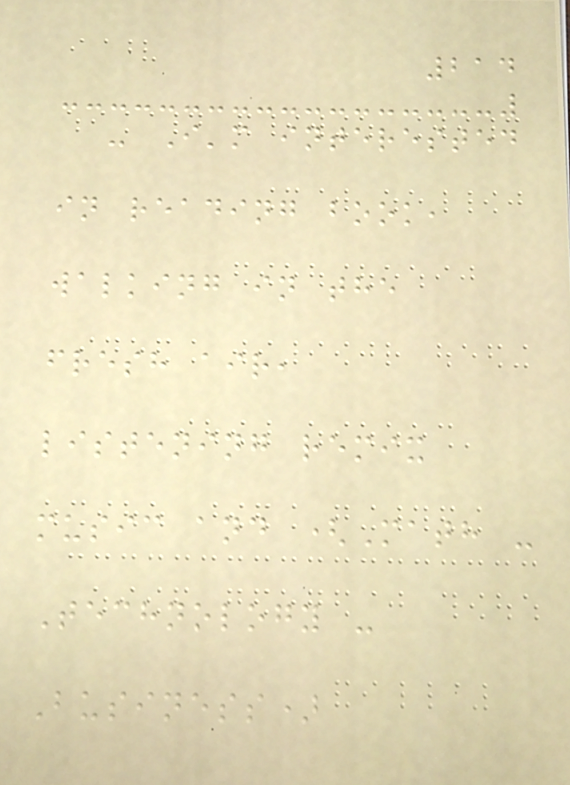214
- I'm interested
in reading book,
walking in the
fresh air,
listening remix
music and (Math -
Technology -
Business)
